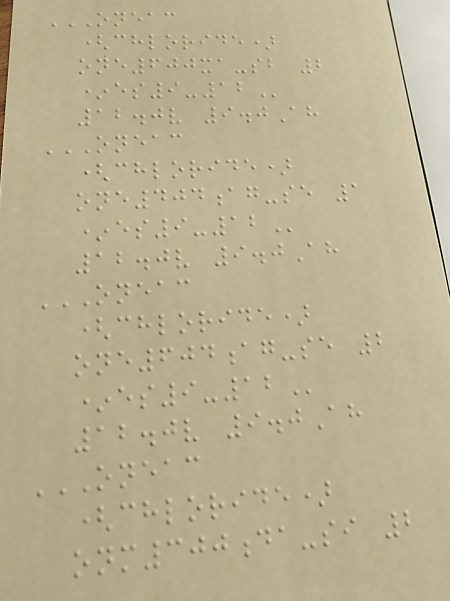ONEAC
(CHLORIDE)
ONE600XA-SB 2
*ES9-12
12.0v 9.0Ah
ONEAC
(CHLORIDE)
ONE404AG-SE 1
*ES9-12
12.0v 9.0Ah
ONEAC
(CHLORIDE)
ONE604AG-SE 2
*ES9-12
12.0v 9.0Ah
ONEAC
(CHLORIDE)
ONM300DA-SI 2
